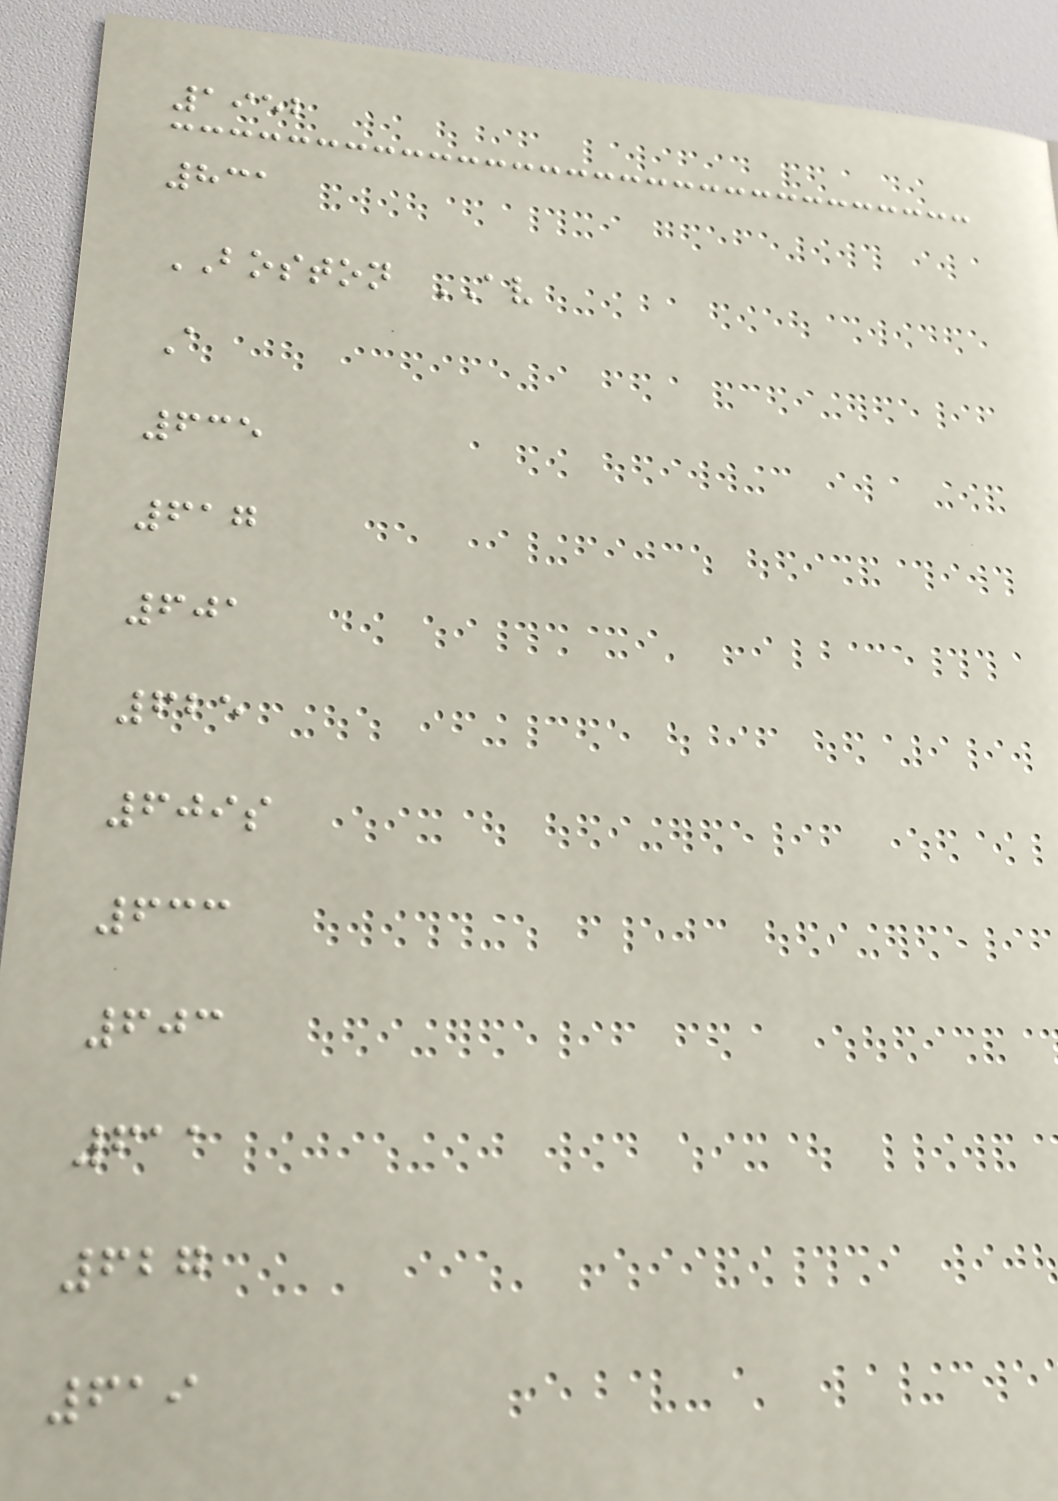1952
831
BOSTON AV
A
635
617
601
625
609s
633
603
611
627
619
